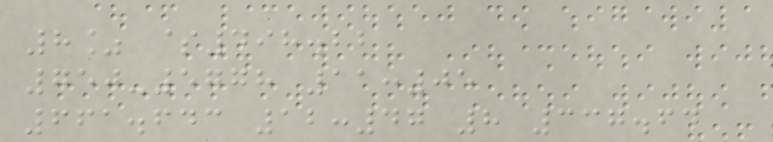8% $498.22
750-5778 11:05
661.643 12:47 8 337.64
